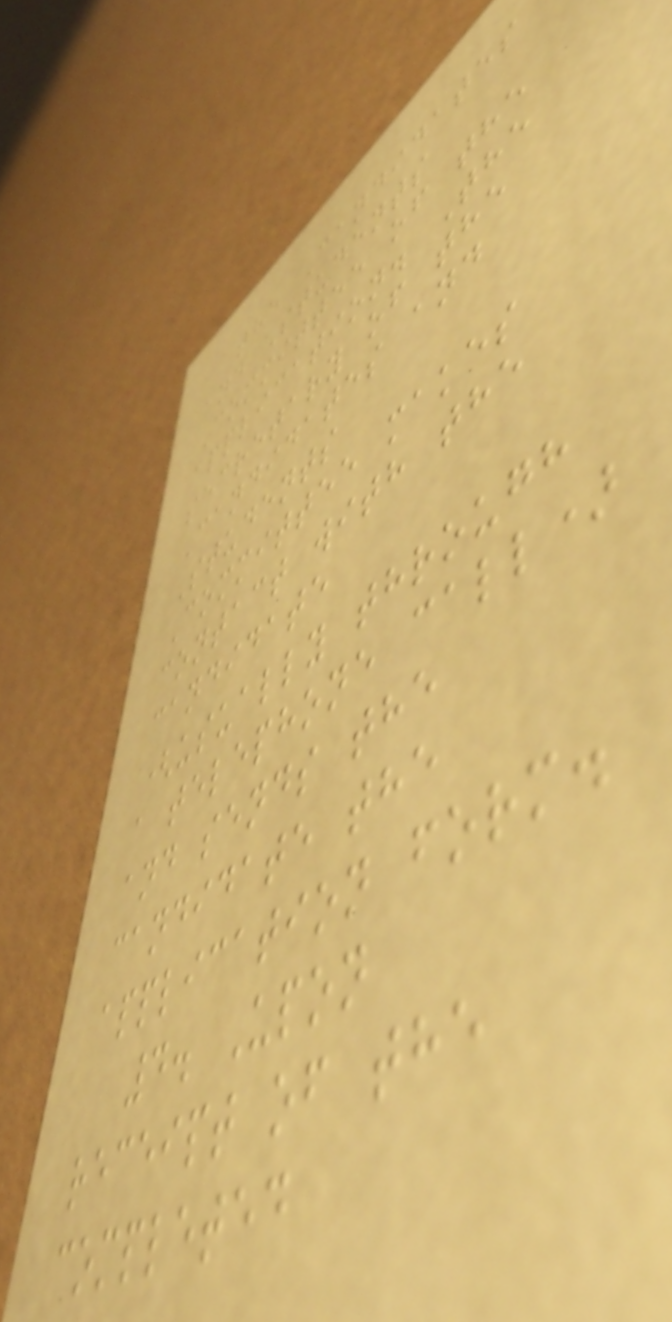the Candidates
and Students
Committee of the
application. The
secretary of the
Candidates and
Students
Committee makes
contact with the
candidate
(usually through
a telephone call)
and sends the
candidate the
application form.
4. Upon
receipt of the
completed
